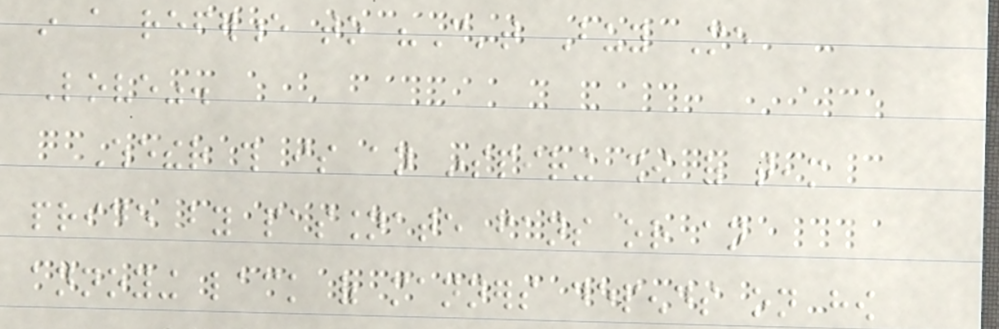in a reference to "Can't Buy Me
Love".
Whether this is an inspiring show of team
pride by passionate fans or an
annoying lack of manners depends on how
